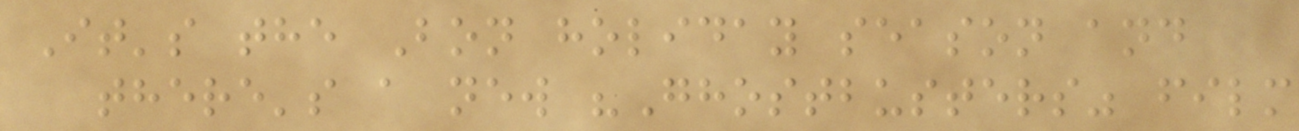It's the Bon holiday season and
there's a new "Ghostbusters" film
